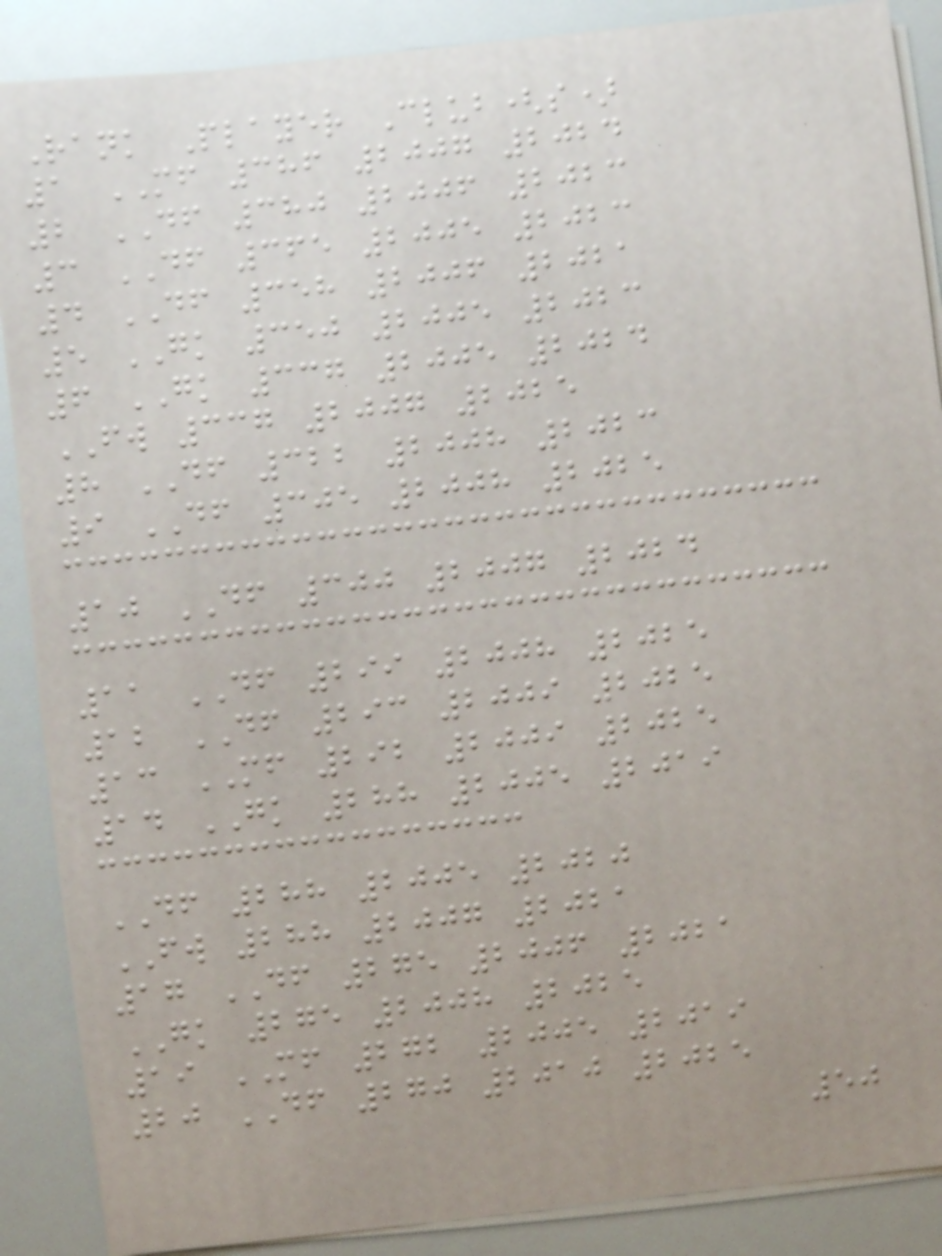Rank Player Club(s)
1 MF 386 2007 2024
2 DF 380 2006 2023
3 DF 365 2005 2023
4 DF 358 2006 2021
5 GK 350 2005 2023
6 GK 337 2005 2024
FW 337 2007 2025
8 DF 322 2008 2023
9 DF 305 2008 2025
10 DF 300 2007 2024
11 DF 299 2008 2025
12 DF 293 2009 2025
13 MF 292 2009 2025
14 GK 288 2005 2019
DF 288 2005 2020
FW 288 2007 2021
17 DF 275 2006 2021
GK 275 2008 2025
19 MF 272 2005 2019
20 DF 270 2010 2025
50
